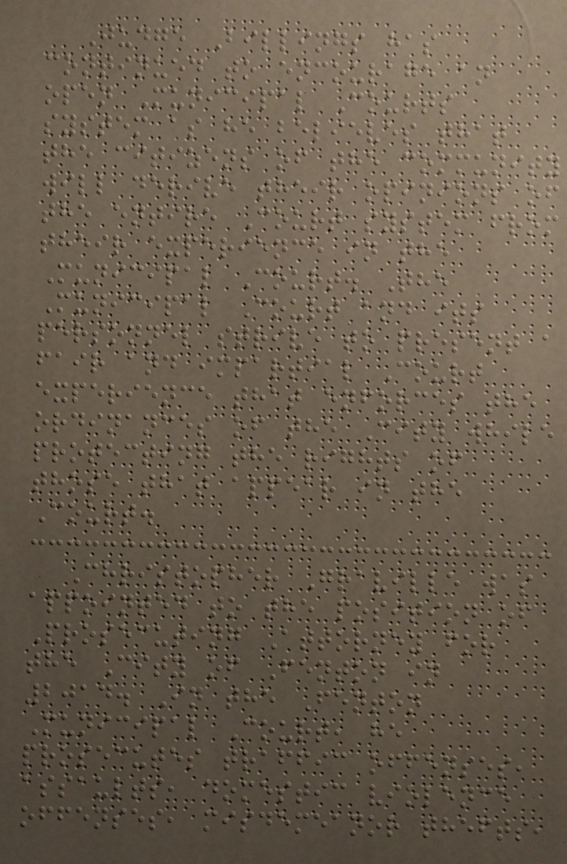Judge Billings has
continued to encourage an
open Municipal Courts
system as he believes that
the citizens of the community
will derive their opinions of
the entire Court system from
their experience in the
Municipal Court. The
Municipal Court and its
personnel strive to present a
fair and impartial Court
experience that enforces the
ordinances of the City while
protecting the rights of
those that appear in the
Court.
Christopher Graville was
appointed to the position of
Prosecuting Attorney for
the City of Fenton in
2014. In the Fenton
Municipal Court, he
prosecutes traffic offenses,
assaults, domestic violence
offenses, misdemeanor thefts,
